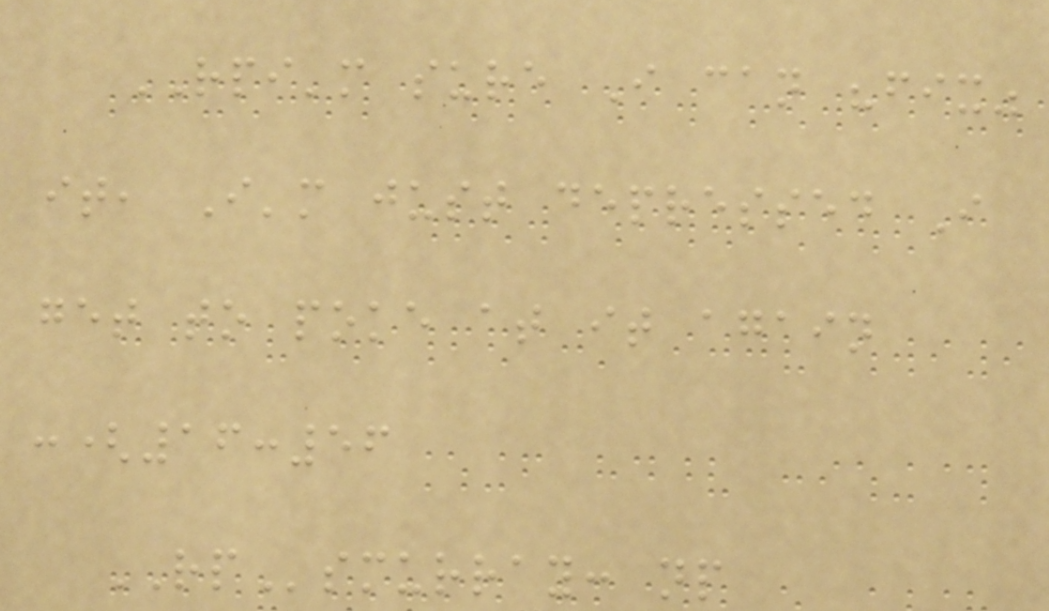RPI'm sure I can "fix"
it, I'm just depressed I
get to poke at it again
:(16:56
RPsmurray: np
